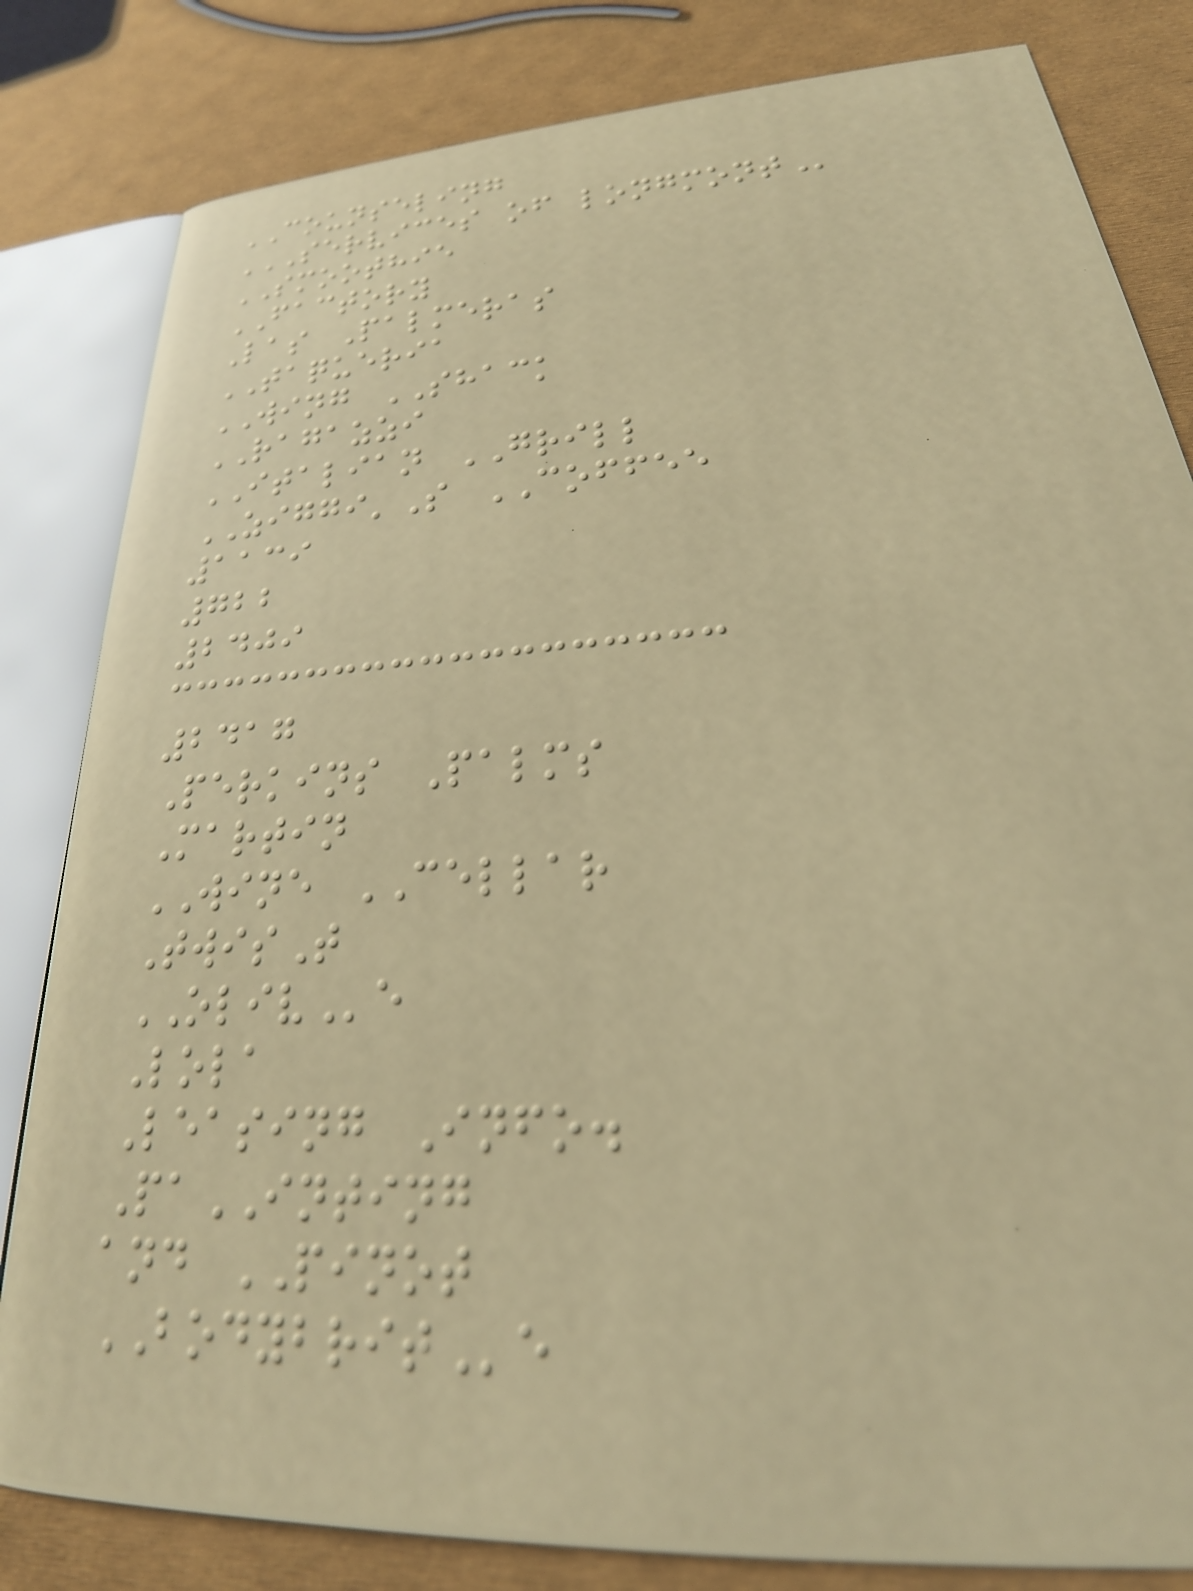COUNSELING
SERVICES OF LONGMONT
SMOOTHIE
FACTORY
Las Palmeras
TAQUERIA
WING SHACK
RAGAZZI
ITALIAN GRILL
ZIGGI'S COFFEE
1139
722
2409
2417
Perkins Palms
Martin
WINE CELLAR
TwisT
OLIVe
Lola
Leasing Info.
PaINTING
and PINOT
BODYBRITe
